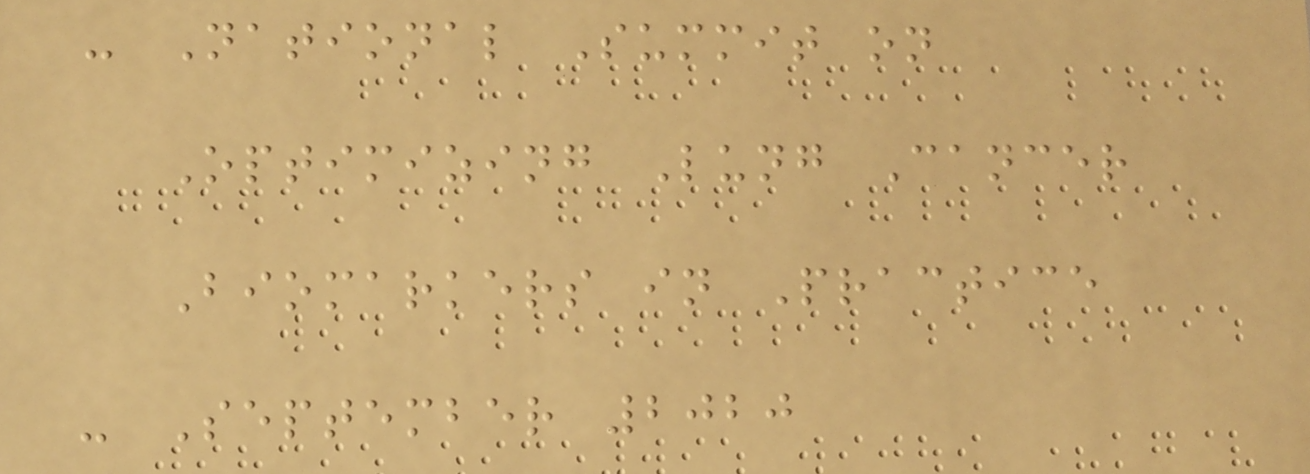- National Summit on
Optimizing Lung Cancer
Biomarkers in Practice
- September 2020
